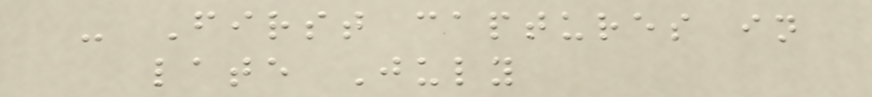- First captures in
late July
